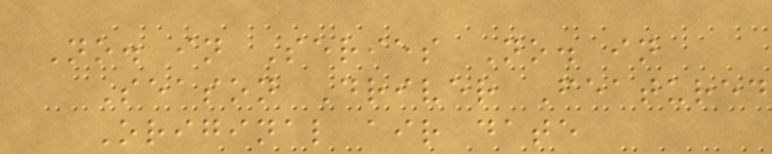No. in Series No. in
Season Driver Featured
Original air date
